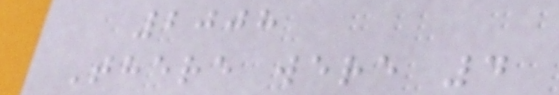2008
There were 4
